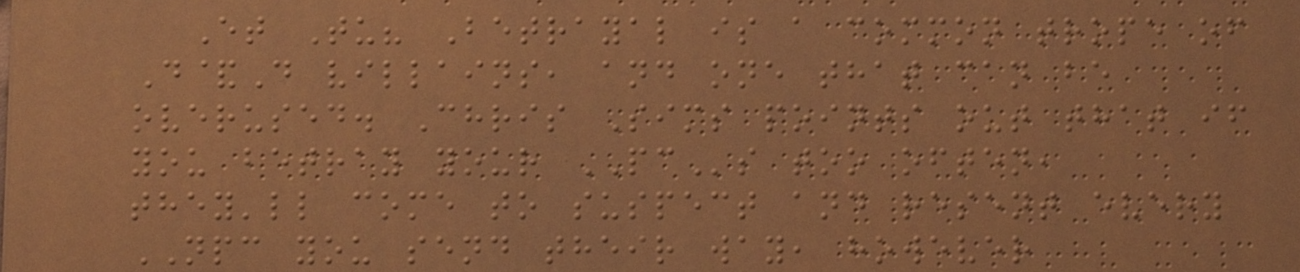Et Tu? Betrayal is a common trope of
D&D villains, and one that can be
overused. Chris Sims points out that if
you betray your PCs too often,
they'll come to suspect and resent every
NPC you send their way, however
